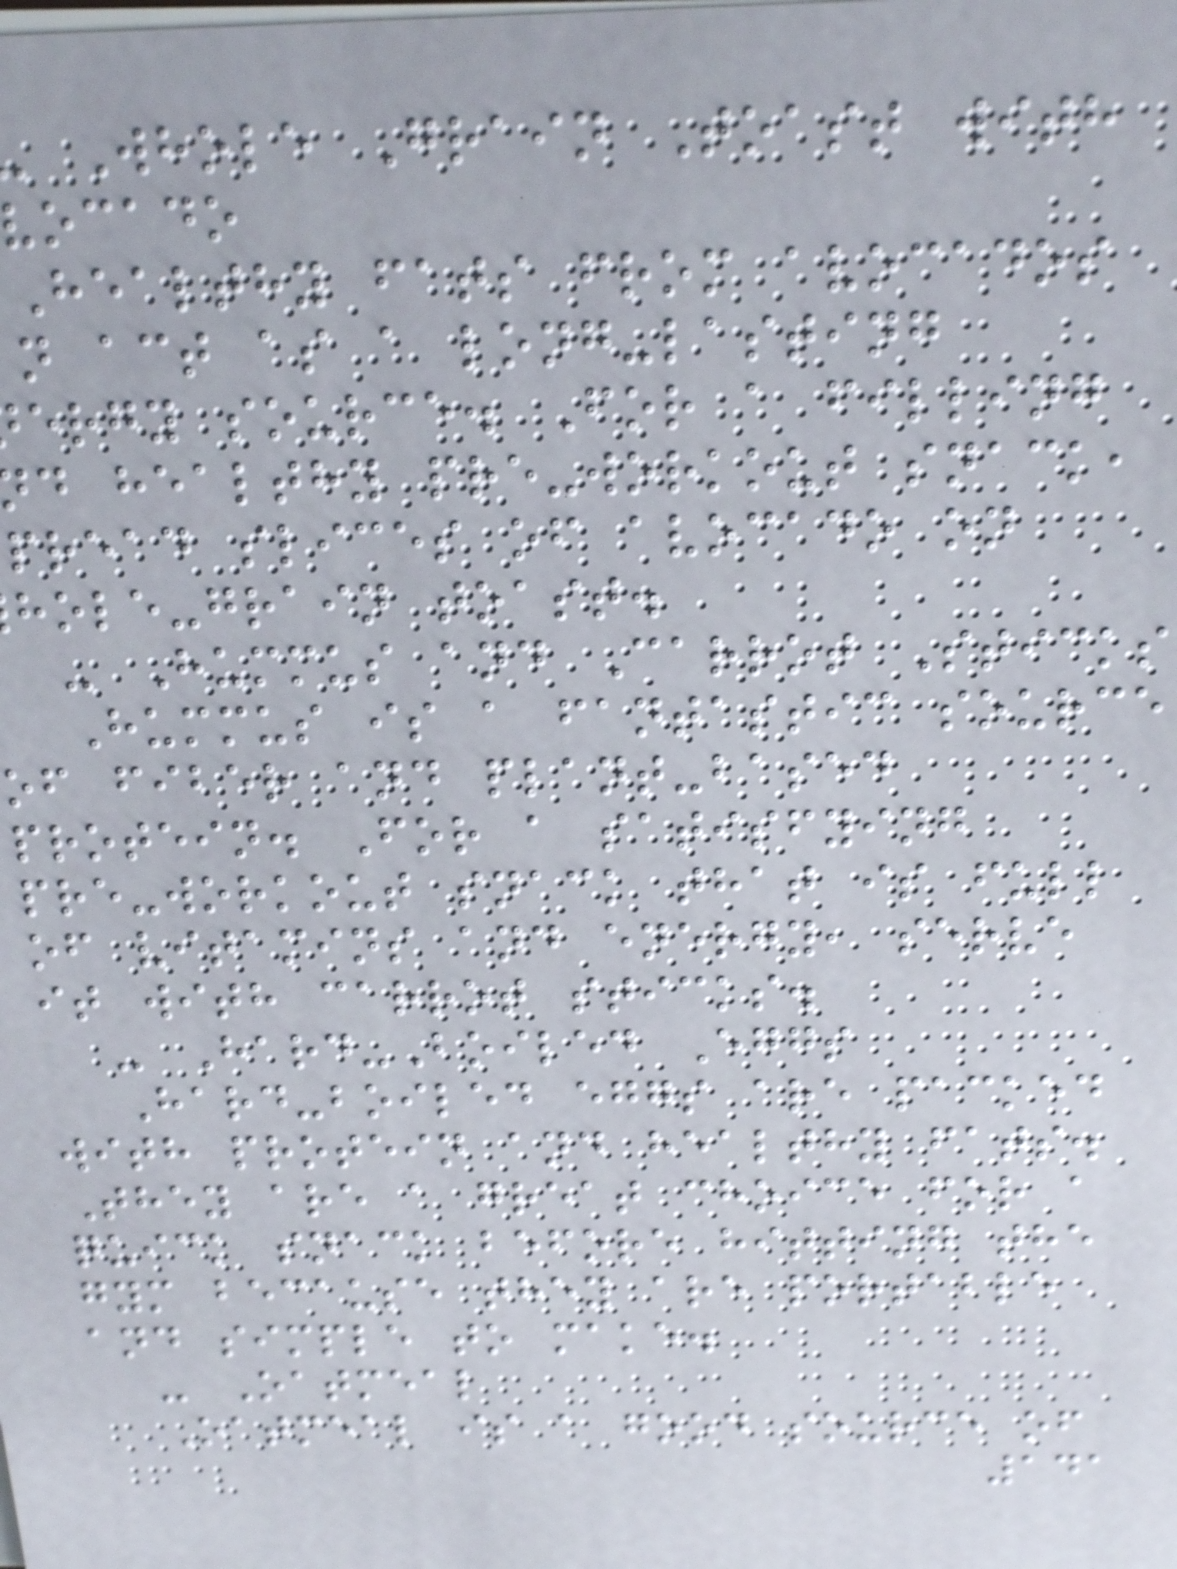Whole Grain Toast with
ocado
Healthy fats from avocados
n act as a long-lasting
ergy source. For a filling
d healthy pre-workout snack,
pread slices of avocado on
hole-grain toast.
- Hummus and Carrot Sticks
Hummus is a fantastic source
of fiber and plant-based
protein. For a satisfying
pre-workout snack that is full
of vitamins and energy, serve
it with carrot sticks.
- Hard-Boiled Eggs
Hard-boiled eggs are packed
with protein and healthy fats.
They are a great choice for a
quick snack before hitting the
gym because they are portable
and simple to make.
- Oatmeal
Oatmeal is a good source of
141
